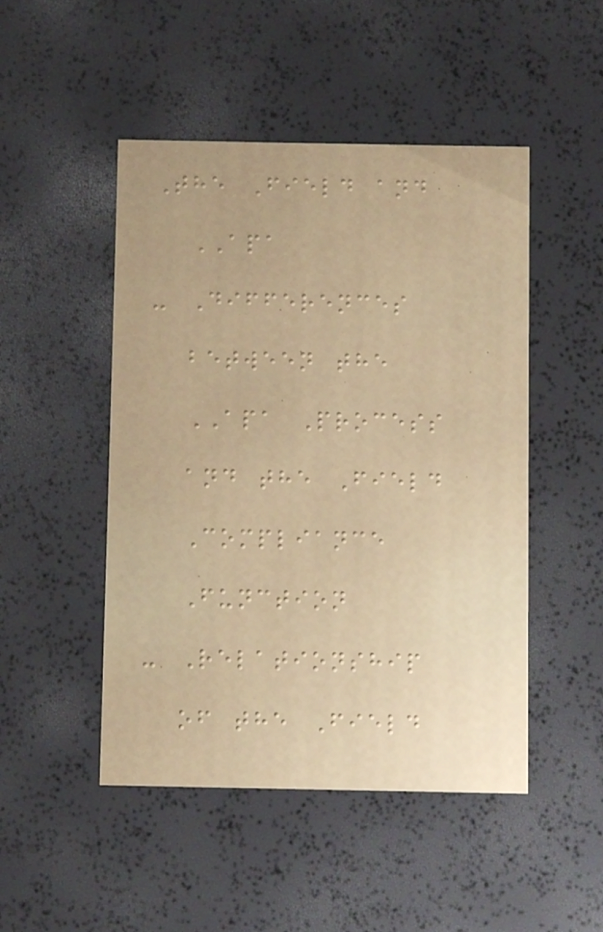The Field and
APA
- Differences
between the
APA Process
and the Field
Compliance
Function
- Relationship
of the Field
